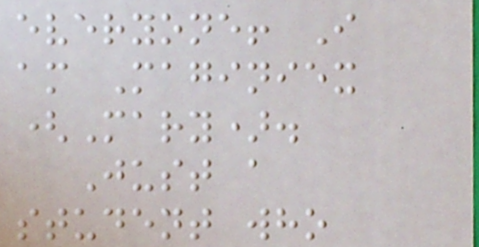everyone! I
am Maginiex
(Mary).
Just a
student who
